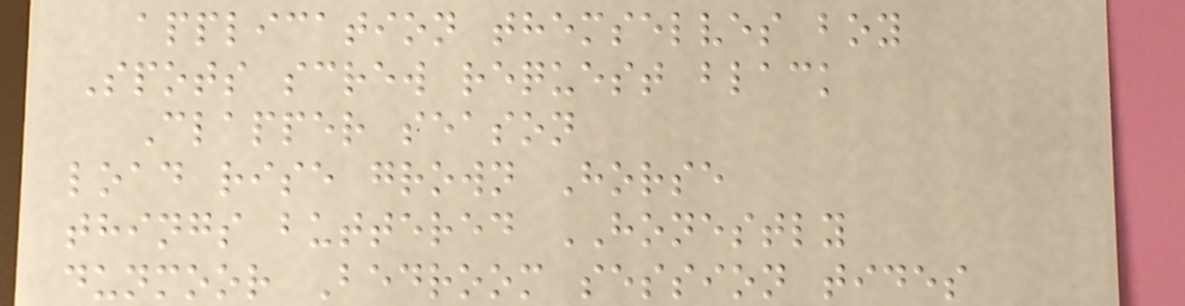application themselves boy
Spots screw request black
Clapper season
load rise grown Horse
things buttered HONESTLY
dunmoor Bedroom session tides
